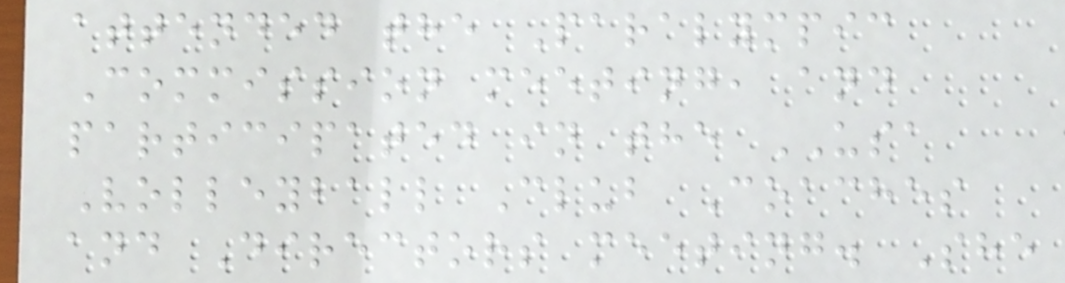attended the Paralympic
Commission meeting, and
participated in the USA
Volleyball Club Coaches
and Directors meeting. She
